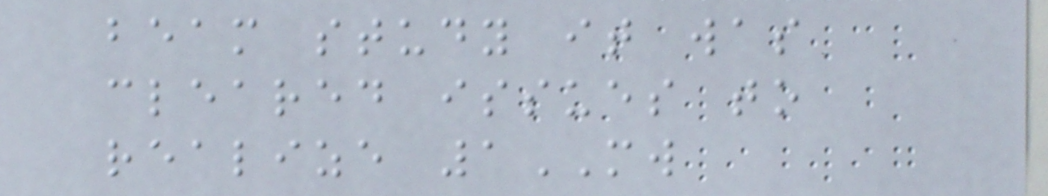beam study it was
cleared issues to
realize 1MW
